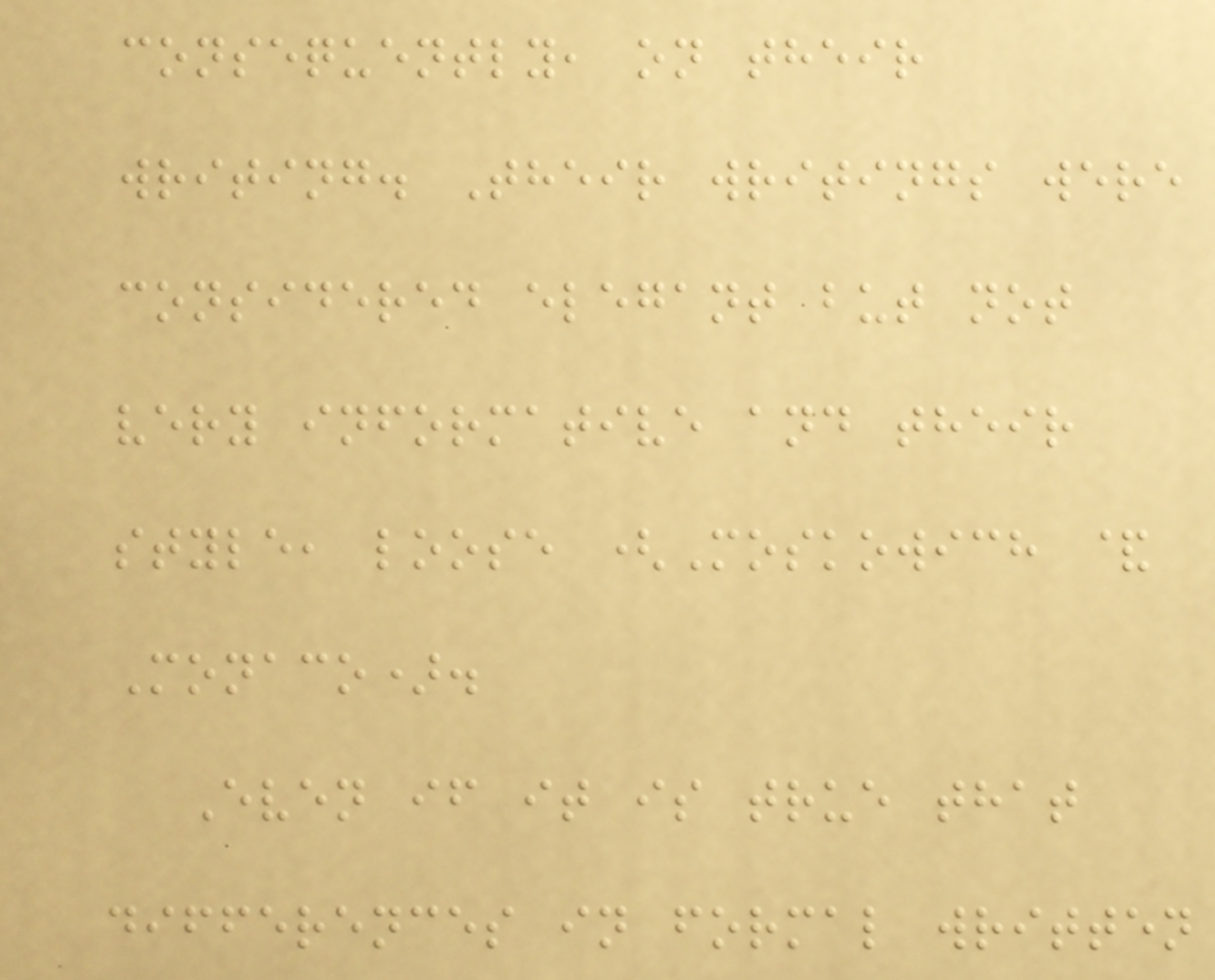consequently, on their
writing. Their writings were
considered elegant but not
very informative and their
style, loose (Moskowich &
Monaco).
Even if it is true that
differences in formal written
